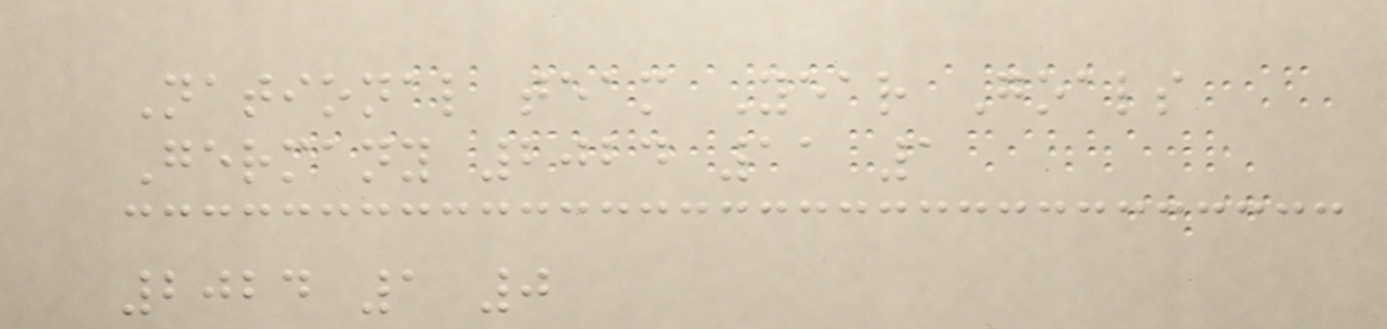National team Year Goals
Germany 2024 11 1
2024 1 0
